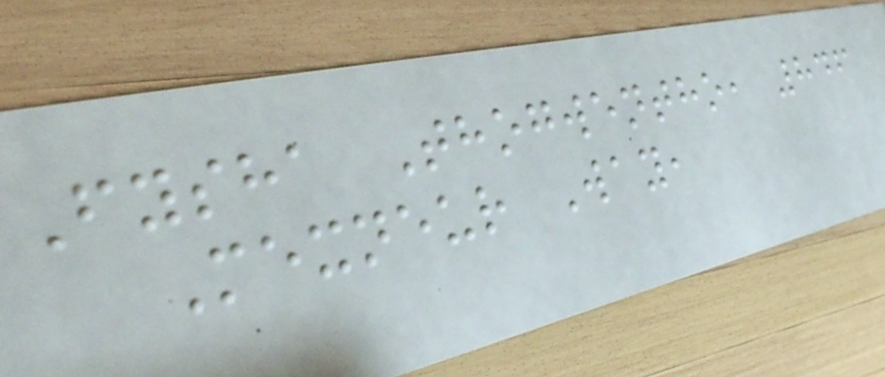Fysha Thogwentho, 846
Mexneur Way,
